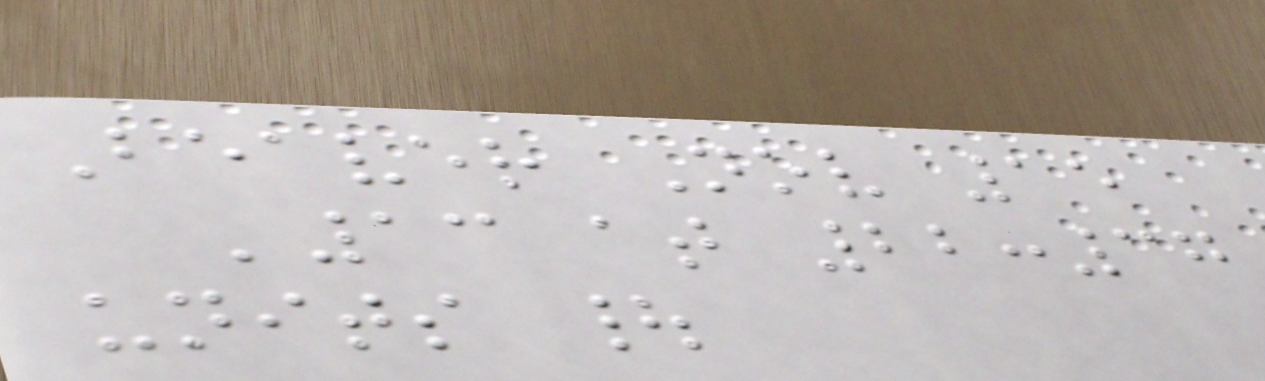Beaver Nov 15
'13 at 22:37
units |
